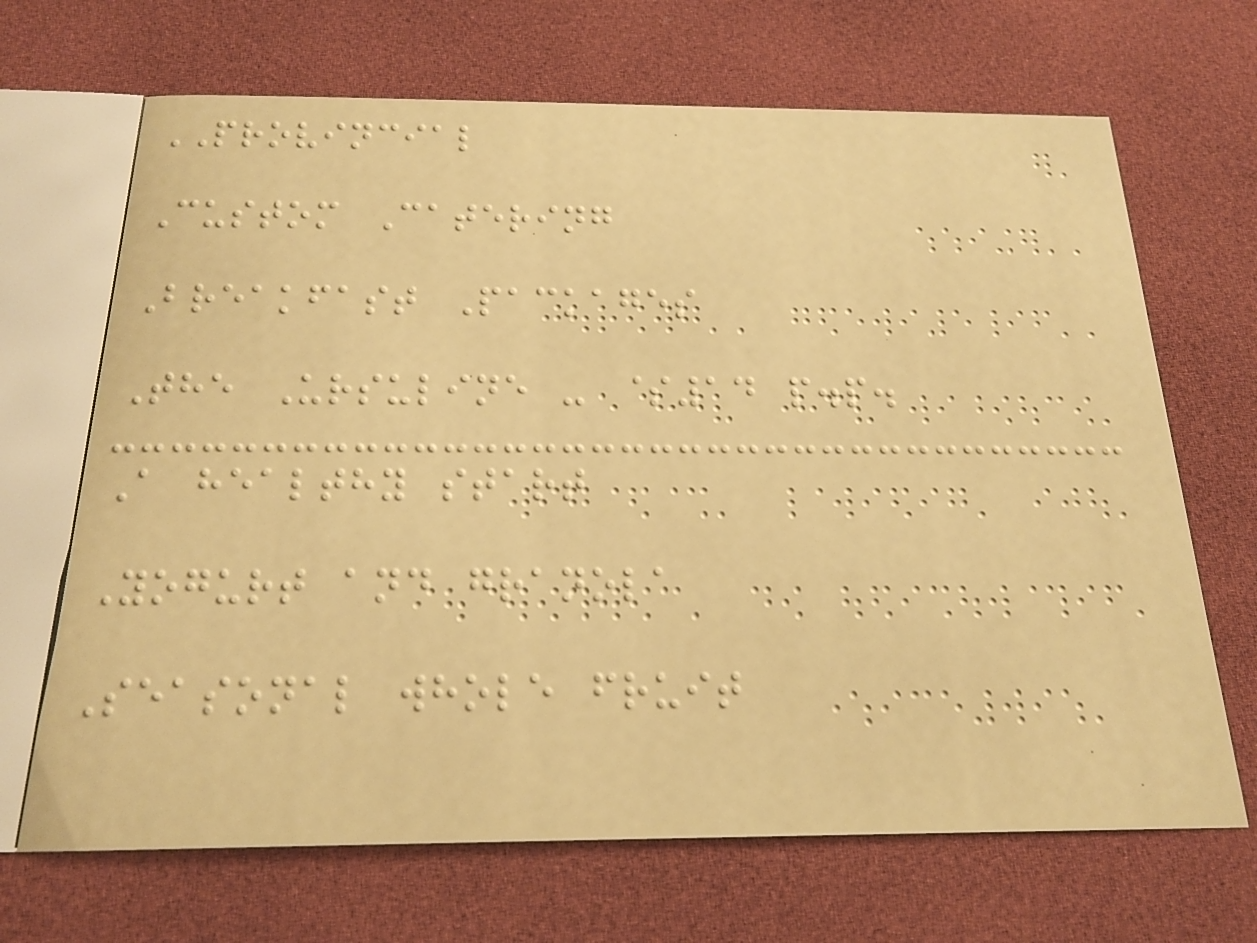PROVINCIAL
Custom Catering
Breakfast Packages
The Ursuline - $14 p.p.
A healthy start
Yogurt and granola
Seasonal whole fruit
